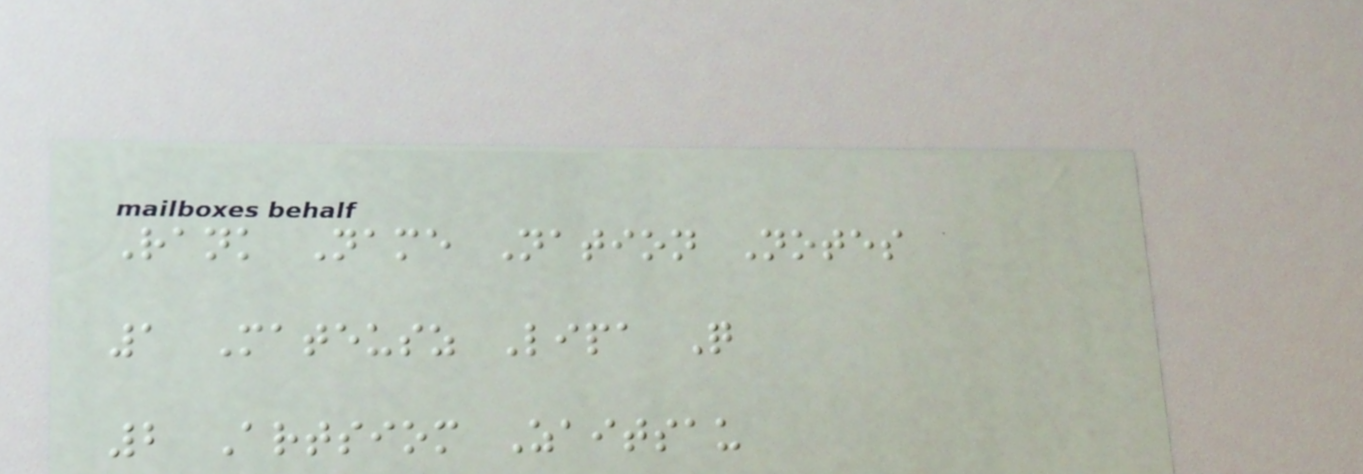Rank Name Nation Notes
1 Mateusz Lipa Q
2 Artsiom Zaitsau
